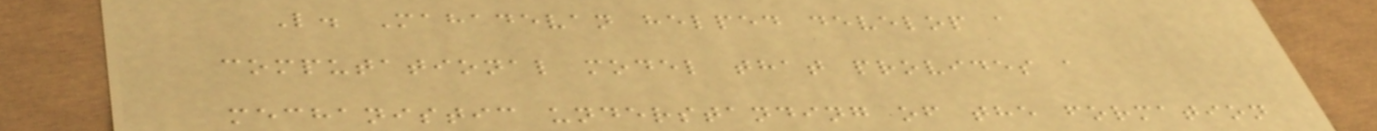L. Mahadevan helped develop a
computational model that provides a
mechanistic understanding of the formation
